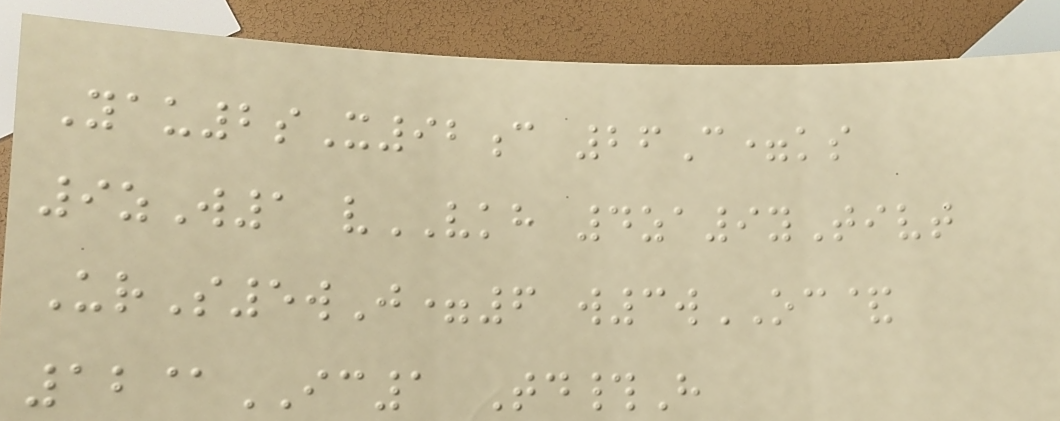Yau2sX92c 26C=ks
9zW1 vVKH 4za9yTivt
UrS5wJ=6 w3wOC&
12@IC1 Td#H
